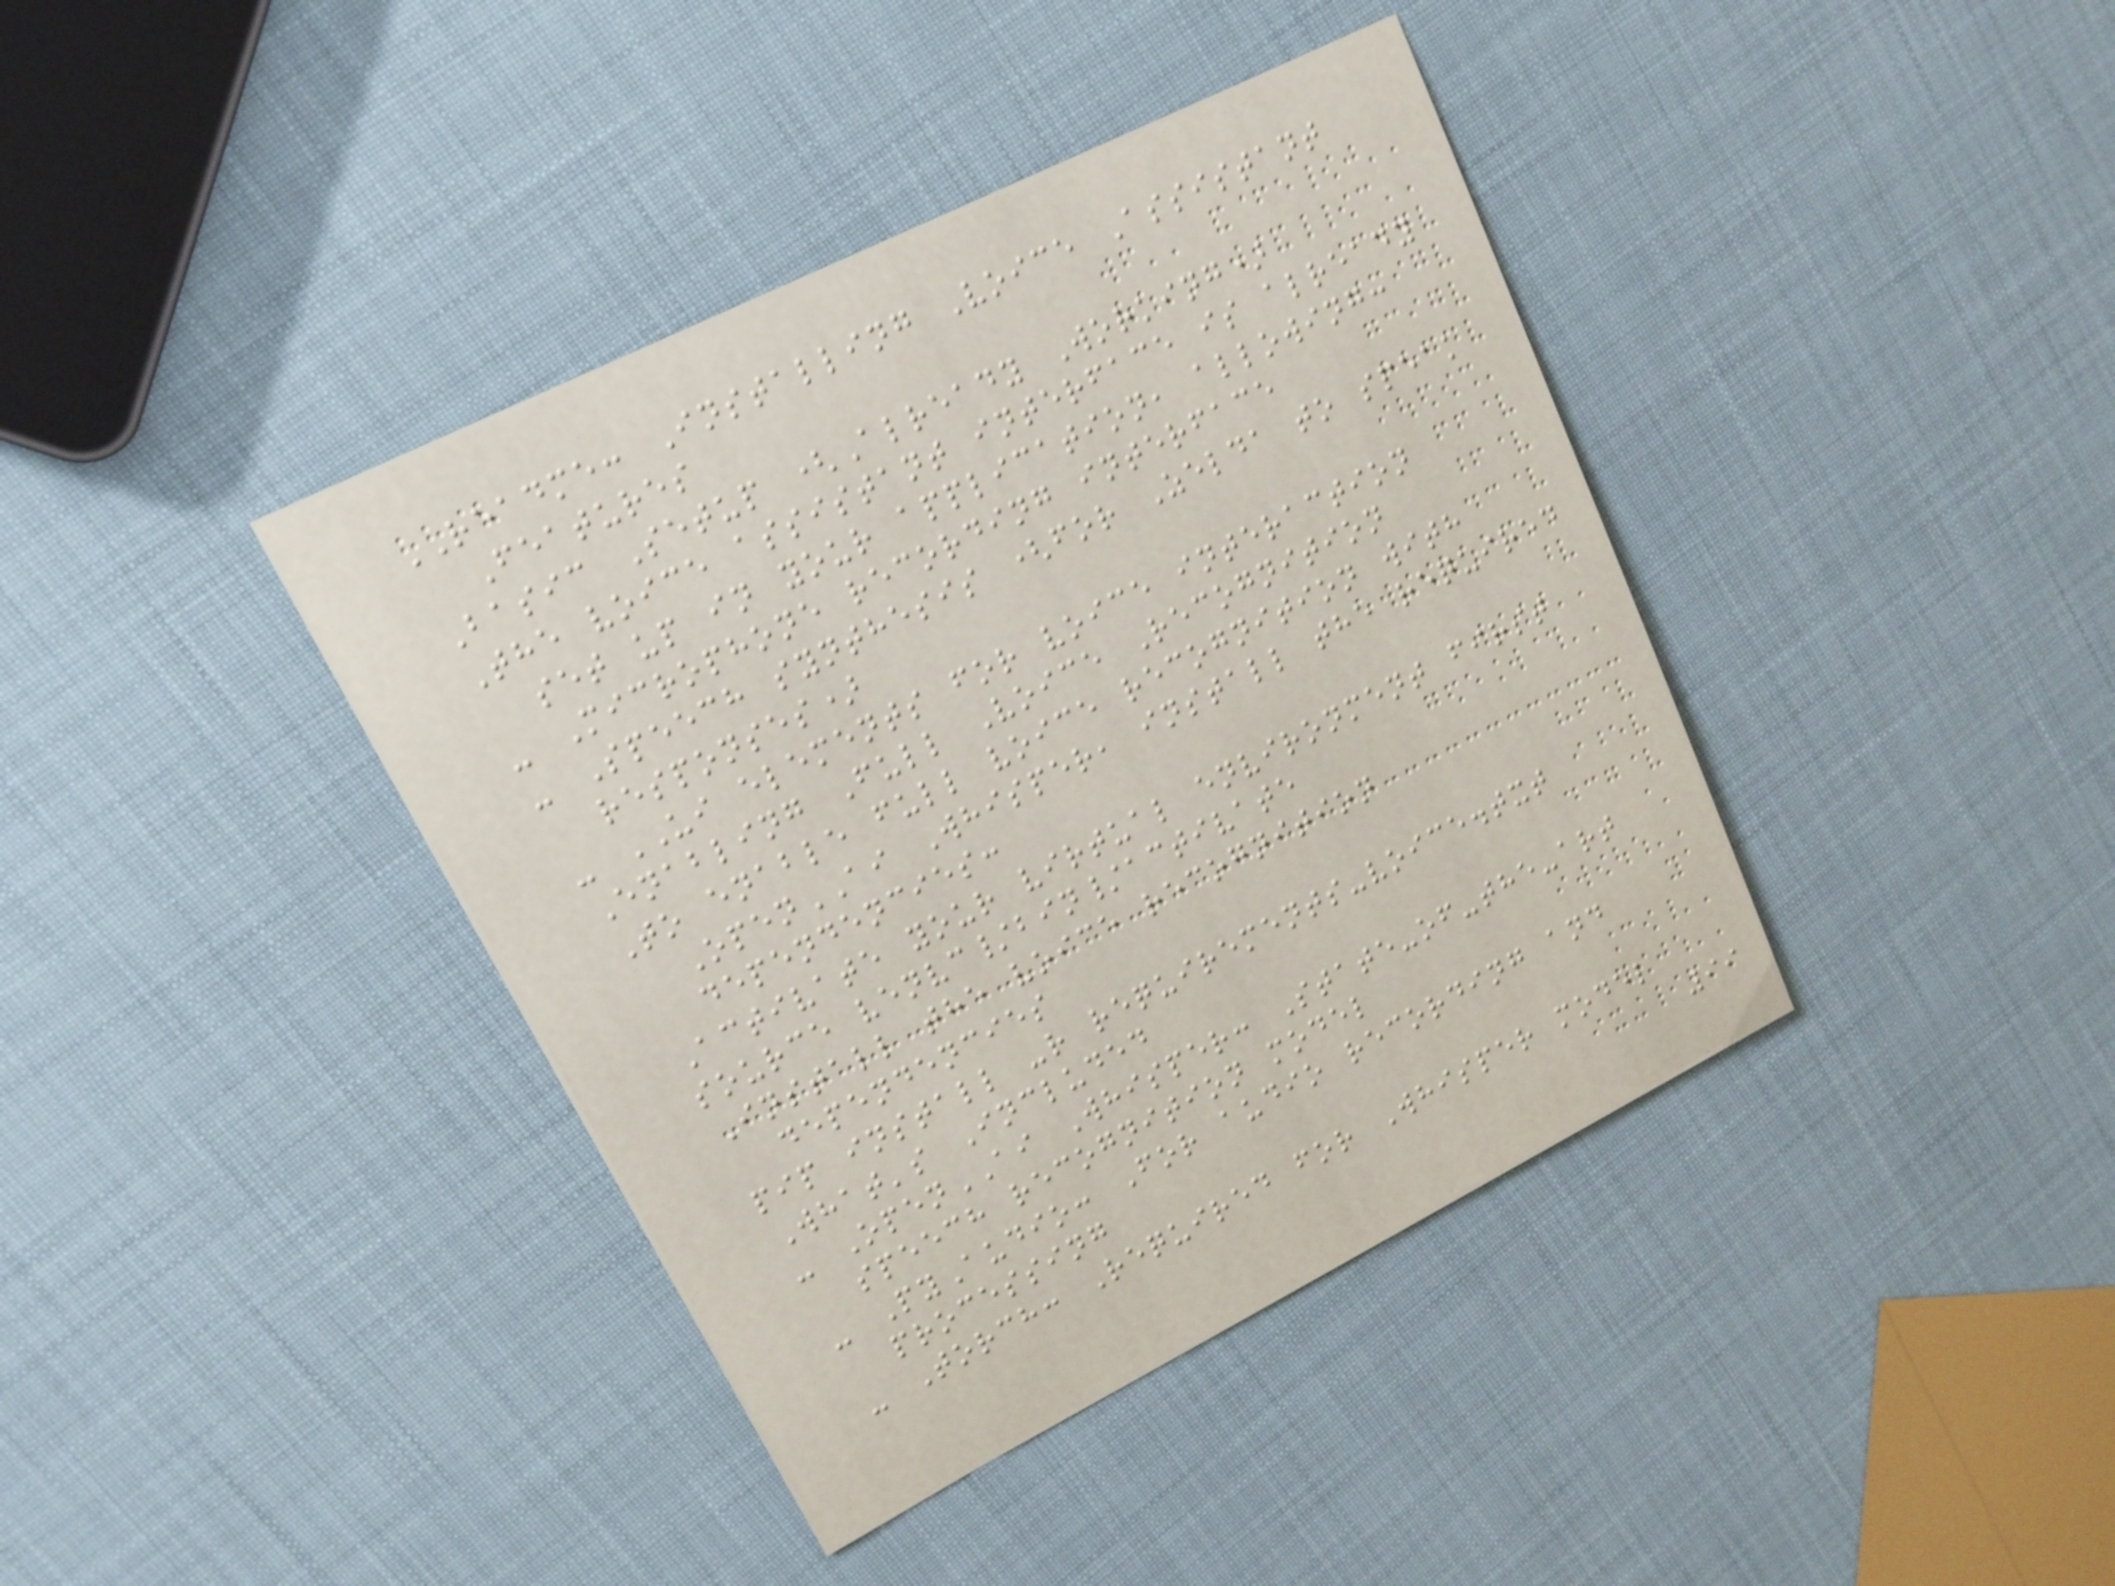README: Installing Voice Assistant
Features
Basic Setup (Already Working)
The voice assistant interface is already
set up in your application, allowing:
- Microphone recording interface
- Speech synthesis (for Zelda to speak
responses)
- UI elements for voice interaction
Enabling Full Voice Recognition
To enable full voice recognition with
OpenAI Whisper, install the required
dependencies:
Activate your virtual environment first
source venvc/bin/activate
Install the voice recognition
dependencies
pip install -r requirements-voice.txt
What's Included
- OpenAI Whisper: State-of-the-art
speech recognition model
- PyAudio: For audio recording and
processing
- Torch: Required for Whisper model
99
